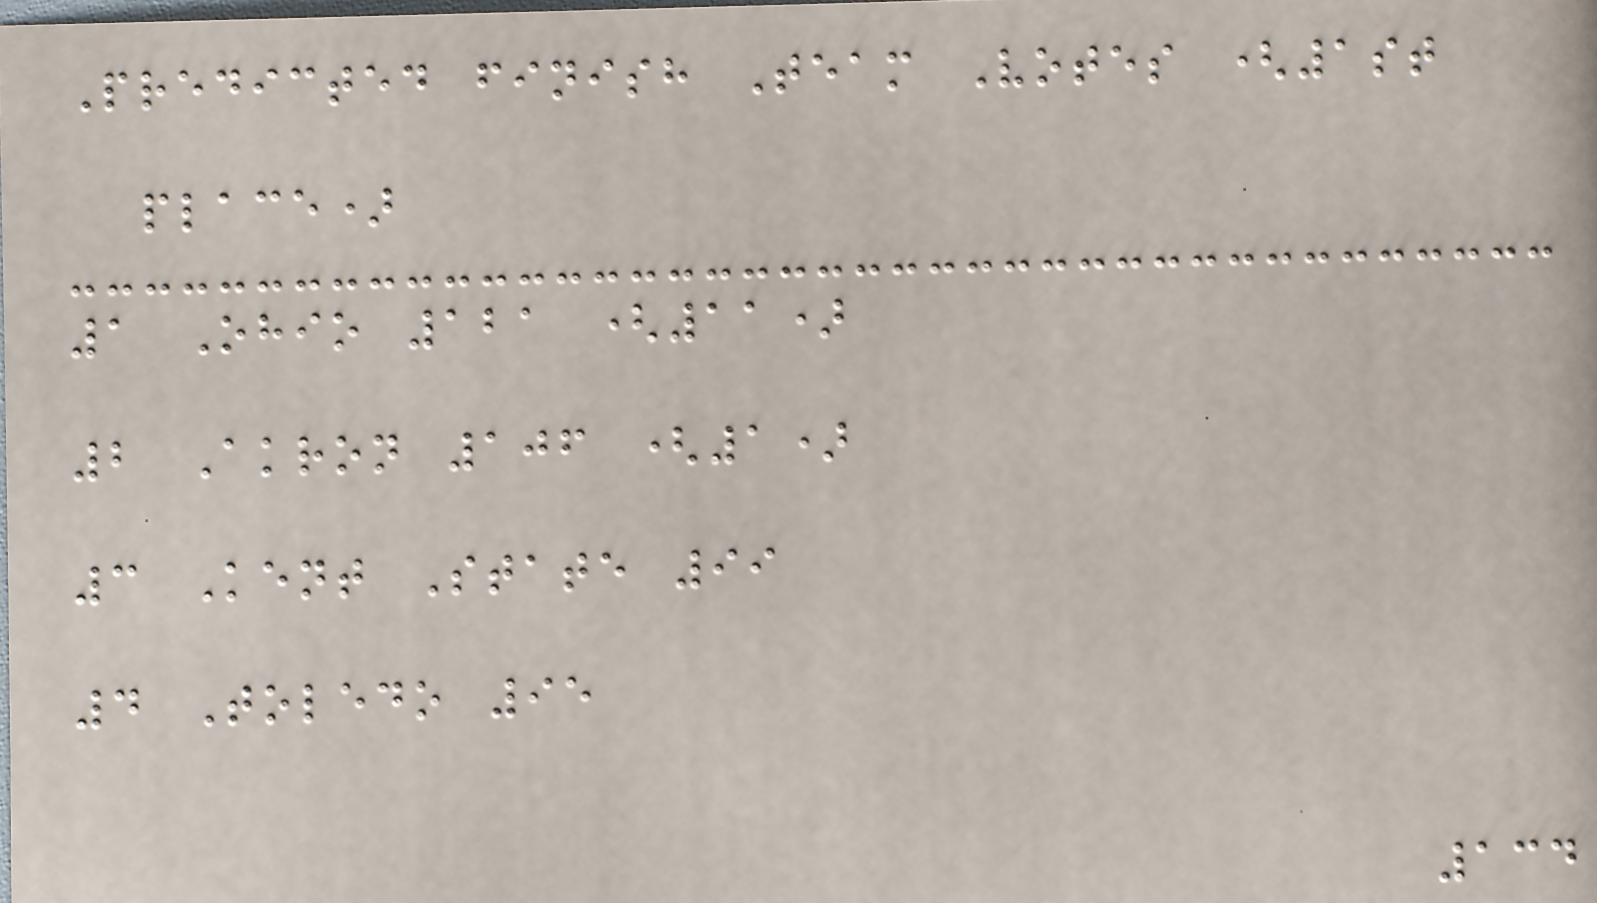Predicted finish Team Votes (1st
place)
1 Ohio 121 (11)
2 Akron 106 (1)
3 Kent State 99
4 Toledo 95
134
